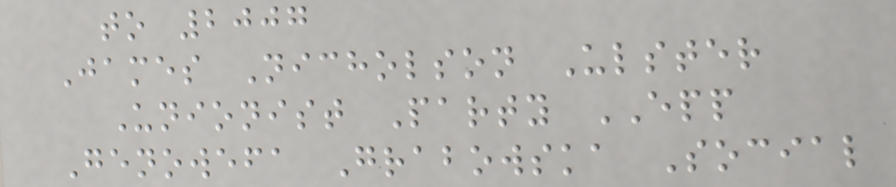to 2007
James Nicholson Ulster
Unionist Party EPP
Genowefa Grabowska Social
